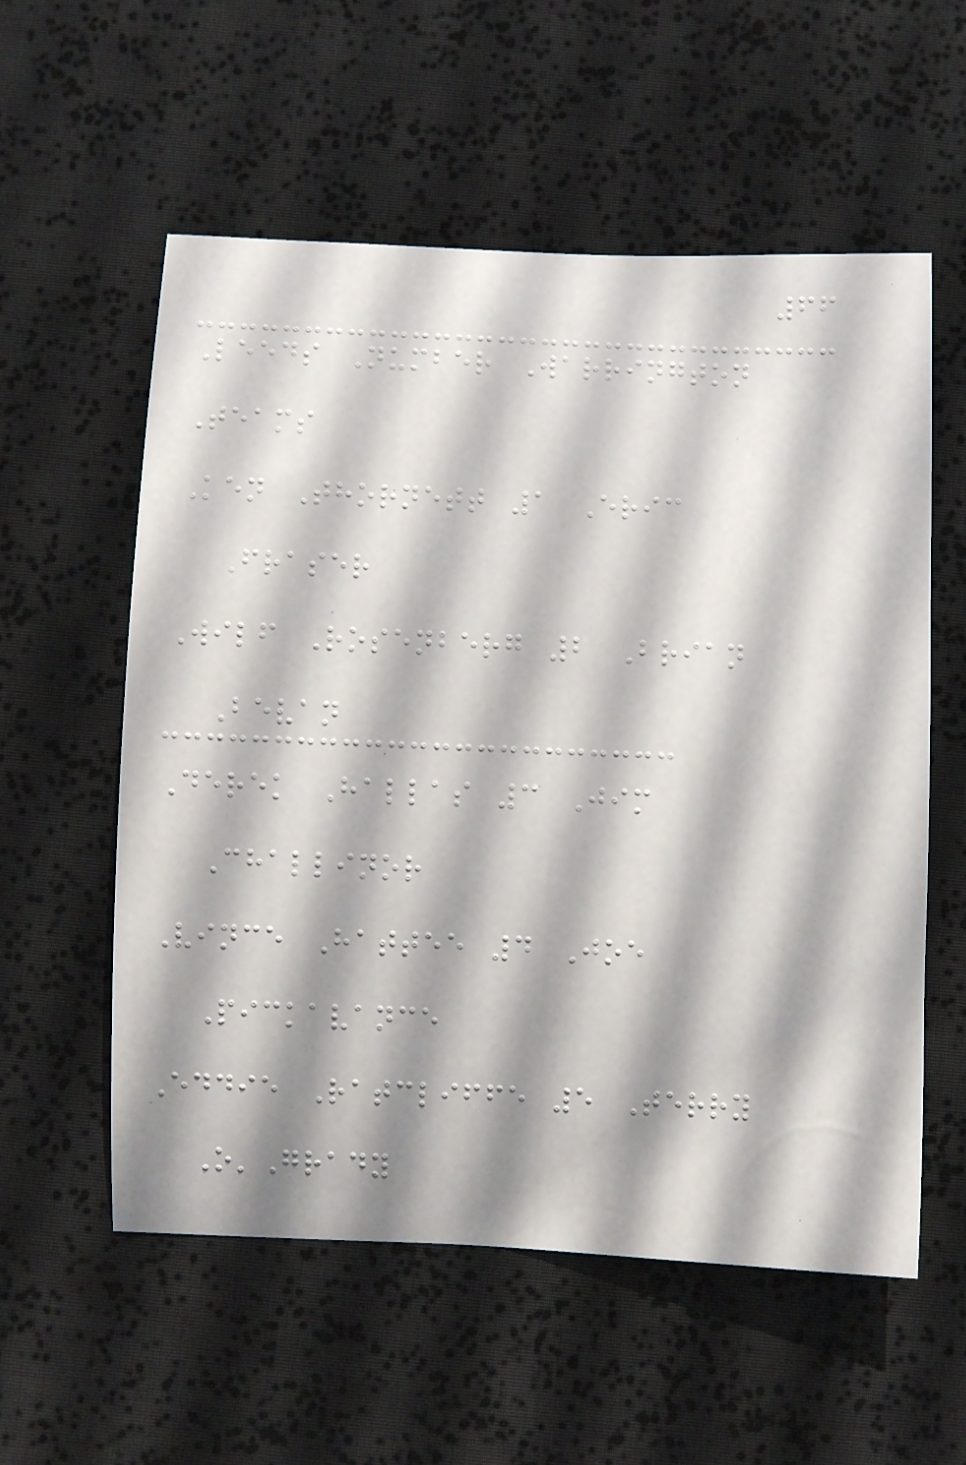66
Leeds Number Warrington
Teams
Ken Thornett 1 Eric
Fraser
Wilf Rosenberg 2 Brian
Bevan
Derek Hallas 3 Jim
Challinor
Vince Hattee 4 Joe
Pickavance
Eddie Ratcliffe 5 Terry
O'Grady
